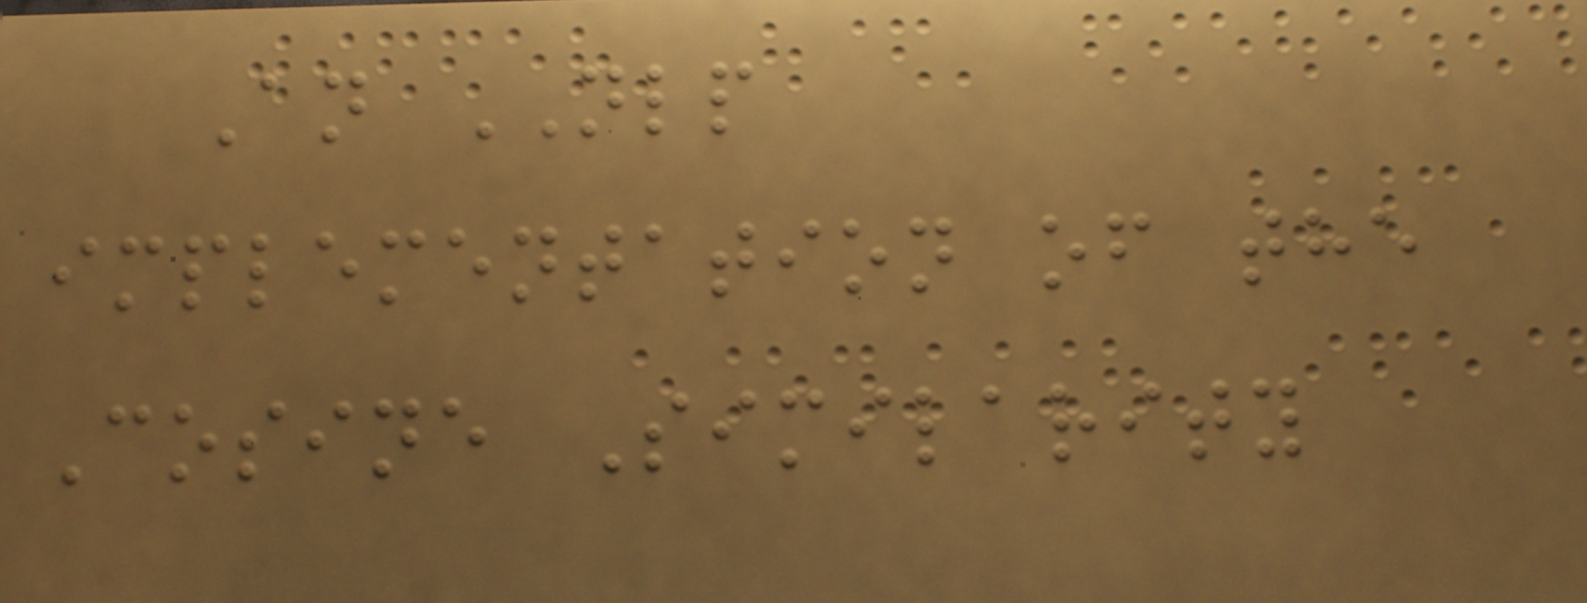An NLP
implementation of the
Cosine Similarity
